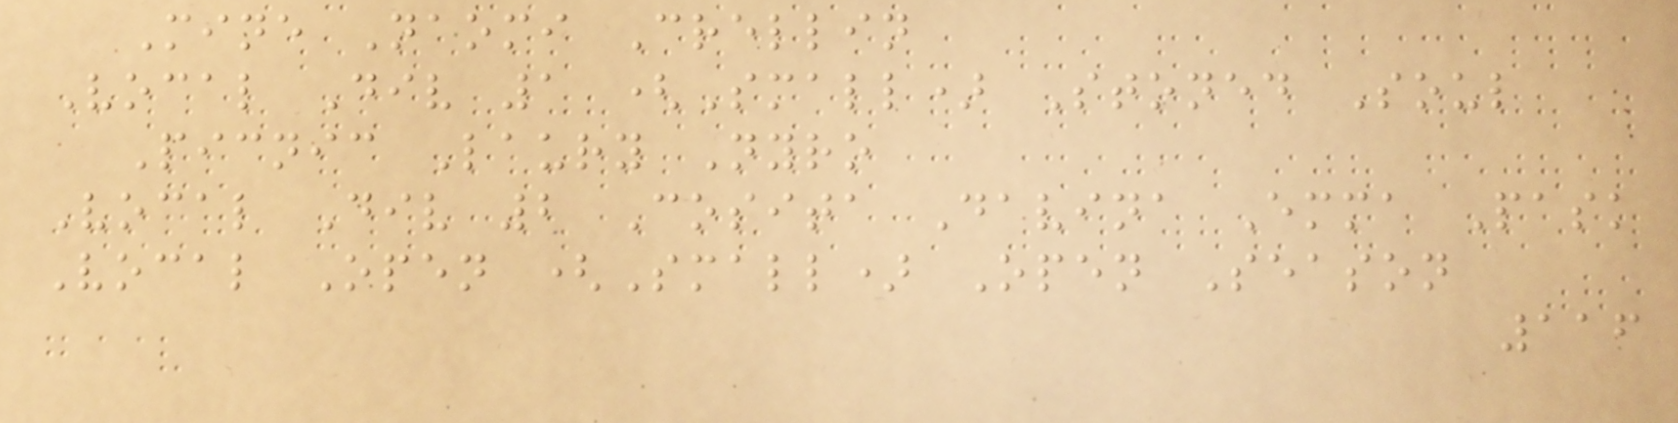Mine Naomi Crellin
Vocal Div 1 (Small) Stoned Soul
Picnic Laury Nyro
Vocal Div 2 Cosita Davina Emma Pask
Vocal Open (Small) Open Season
116
